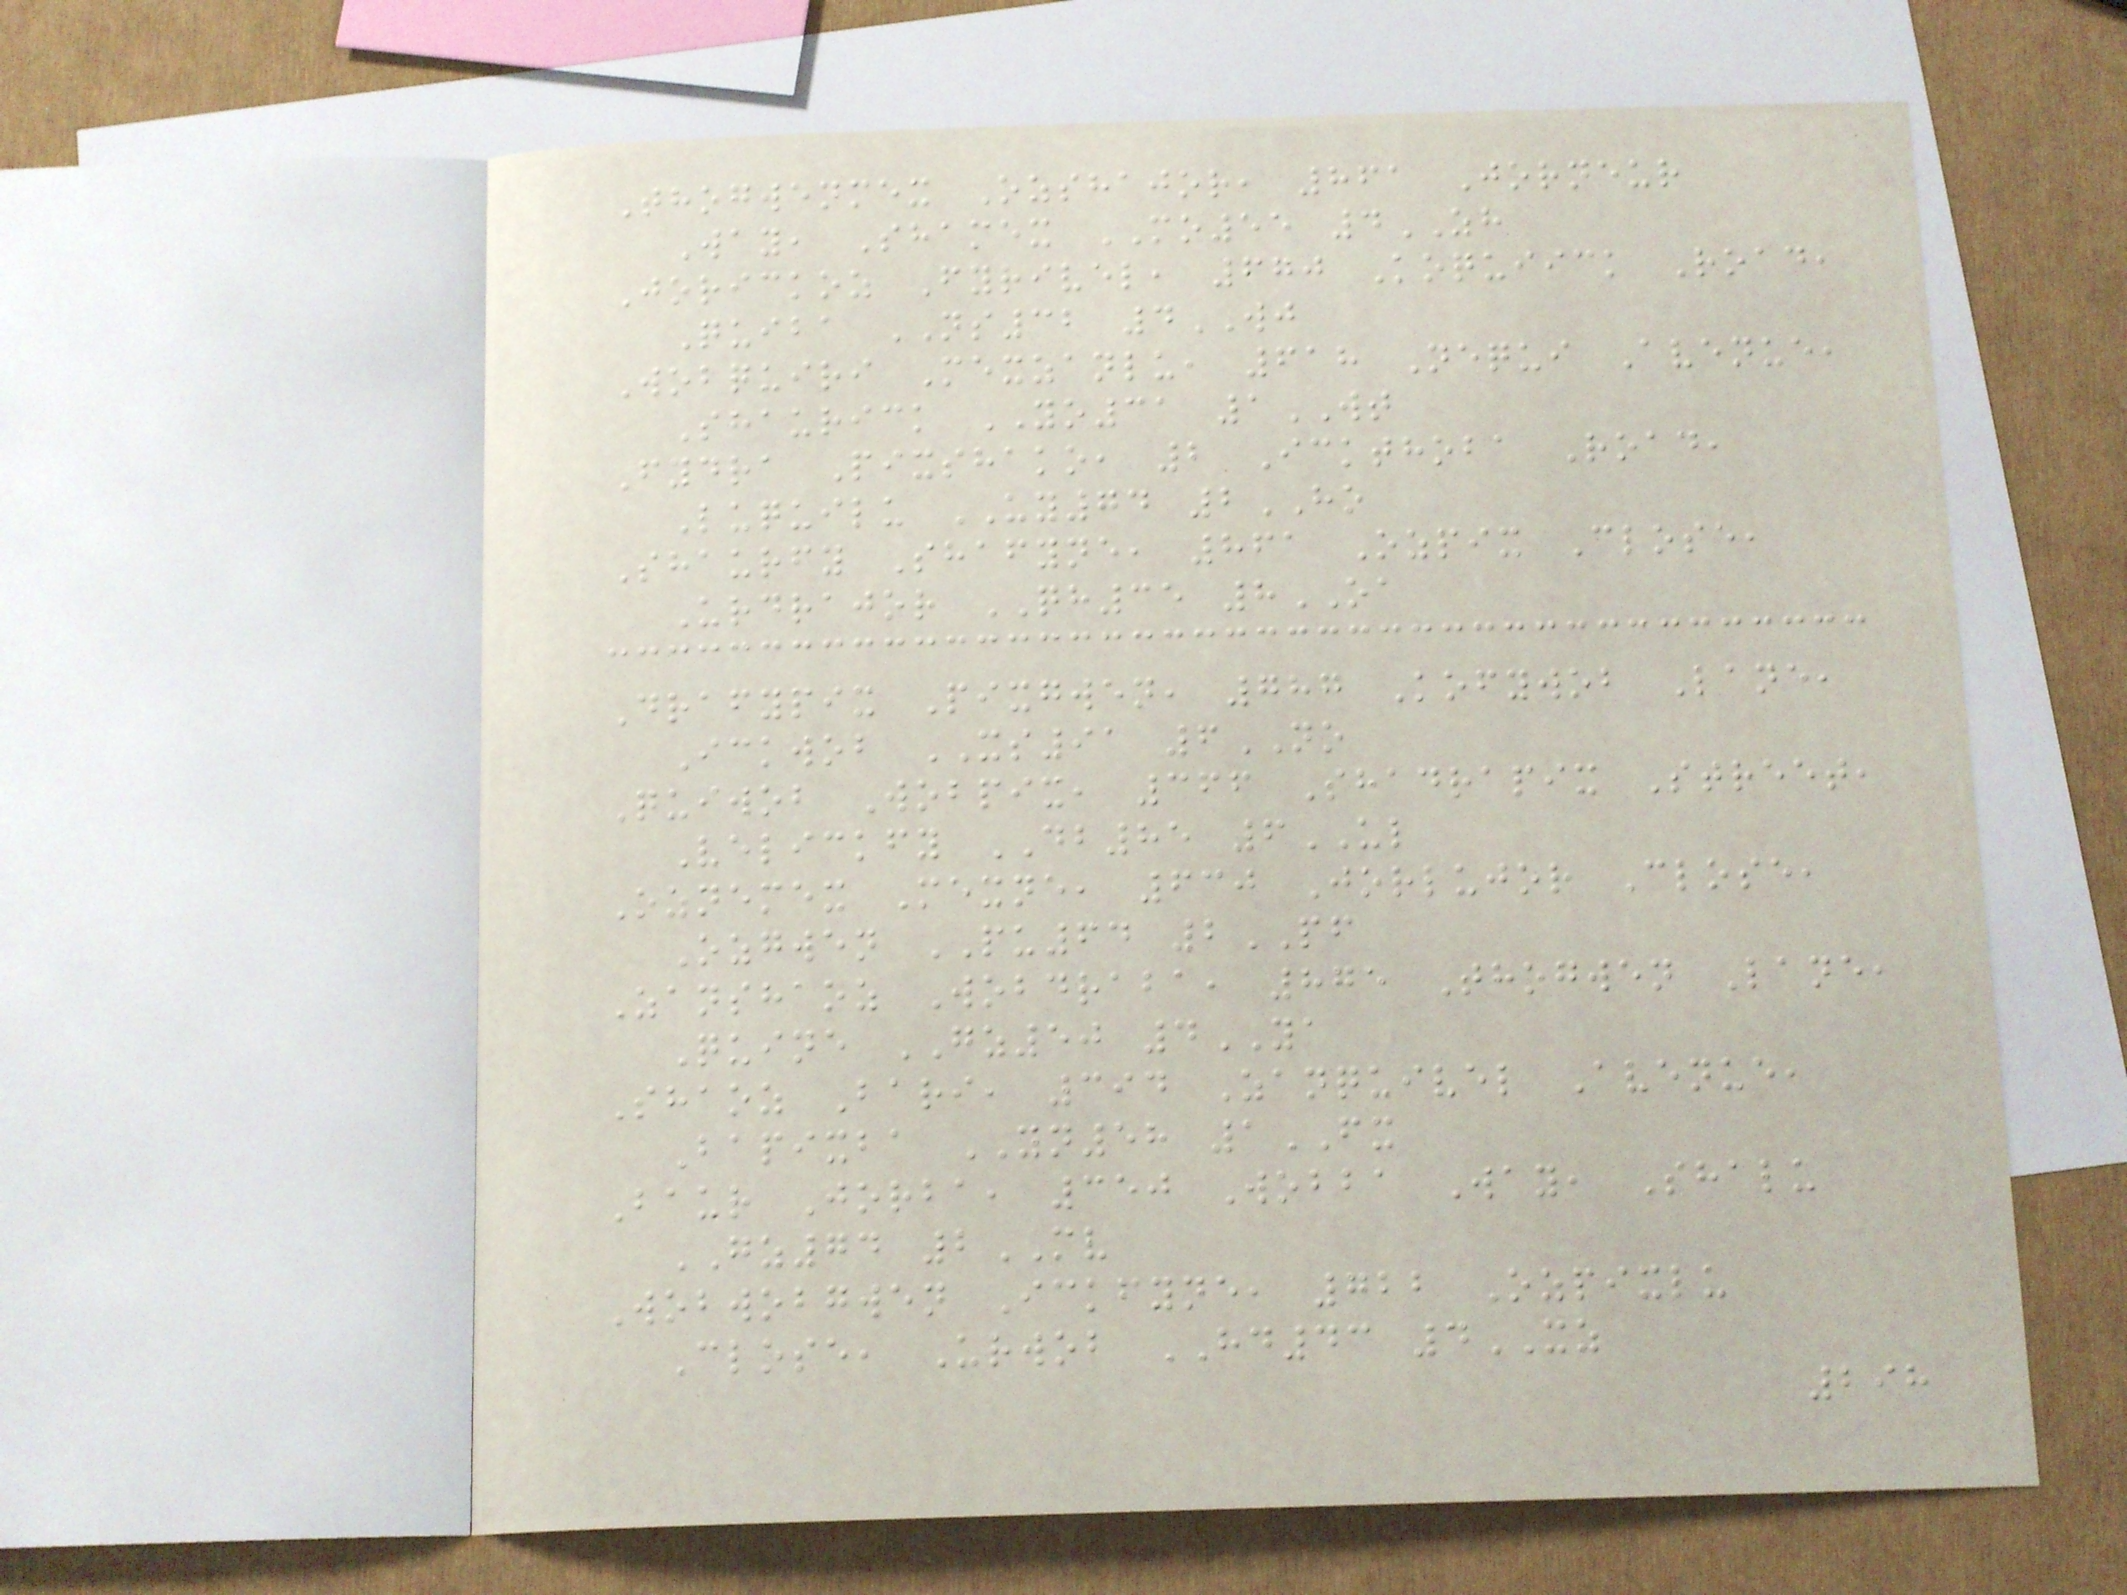Thogwenmex Ozshajor, 861 Jorneur
Way, Shamex MO55 4ZH
Jorickoz Fyrivel, 670 Koquiick Road,
Quiba NS32 4WJ
Wobquiri Mexzanlu, 618 Nequi Avenue,
Shaurick YO31 1WT
Fydra Pixshako, 2 Ickthoba Road,
Luquilu UY74 2HO
Shaurfy Shafyne, 861 Ozpix Close,
Urdrajor QH35 8OA
Drafypix Pixgwen, 787 Kofywob Lane,
Ickwob XS91 6NO
Quiwob Wobpix, 366 Shadrapix Street,
Velickfy DB85 6UL
Oznemex Mexne, 630 Jorlujor Close,
Ozgwen PU64 2PF
Zanshaoz Wobdraba, 875 Thogwen Lane,
Quine GZ50 4YA
Shaoz Bari, 394 Zanquivel Avenue,
Bapixba YN58 1FX
Baur Jorba, 350 Wobba Way, Shalu
GZ74 2MV
Wobwobgwen Ickfyne, 722 Ozpixlu
Close, Urwob HD43 4XZ
298
